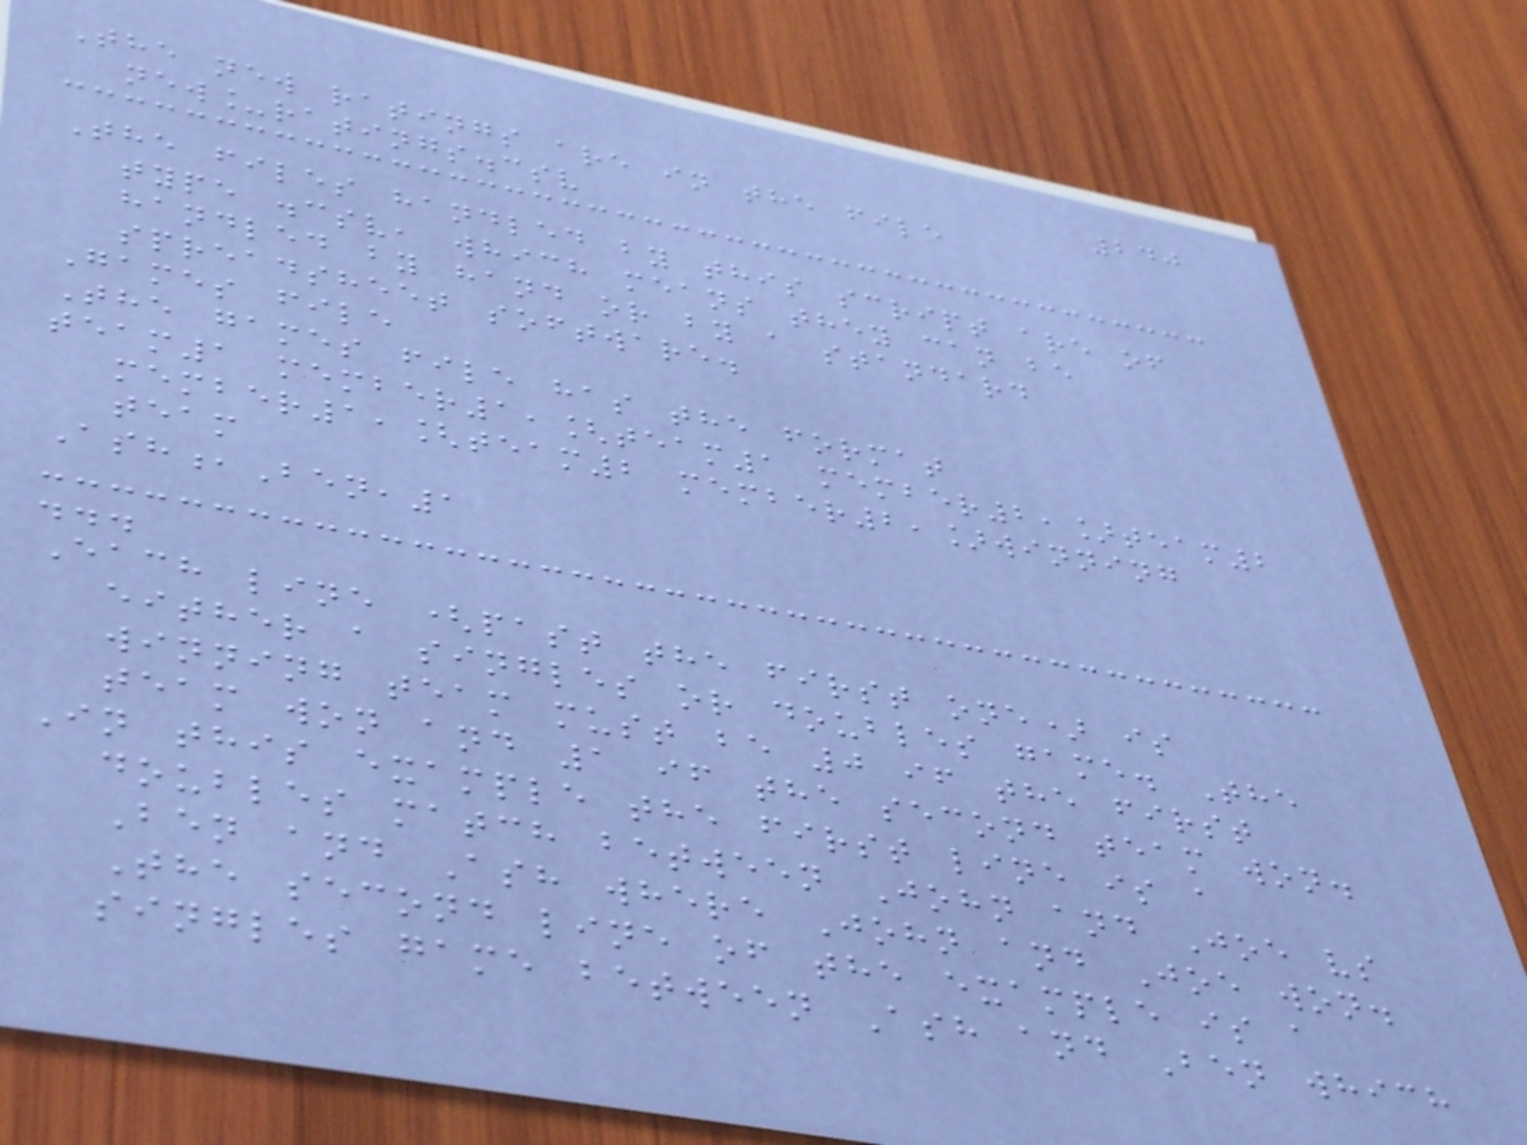240
The new ratings are in the file
new_ratings.csv
The files handled by this script are of
type .csv, which means they can be
handled by hand or by a standard
spreadsheet software.
Games file
The games file has the format
team1 member1,[team1 member2,]team2
member1,[team2 member2,]winning
team
Ash,Ben,1
...
Each line (past the first one) is
either a singles or doubles game. The
winning team must be 0 if the first
team won and 1 if the second team won.
In this example the first line is a
doubles match between John and Joe vs
Ben and Ash where John and Joe won.
The second line of the example is a
singles game between Ash and Ben which
